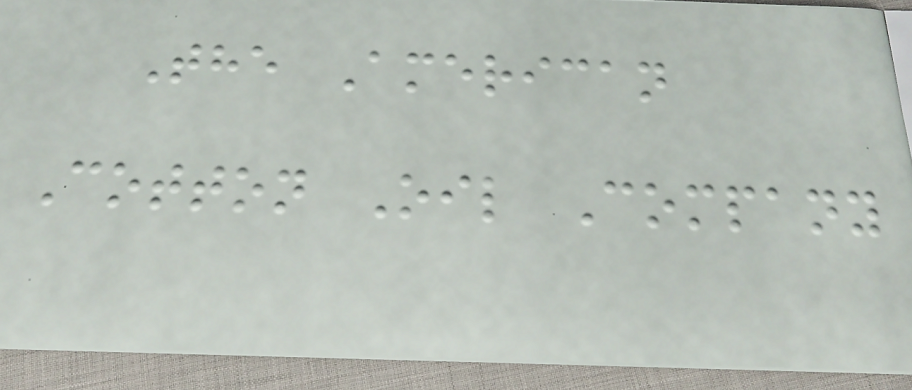The American
Cotton Oil Company
